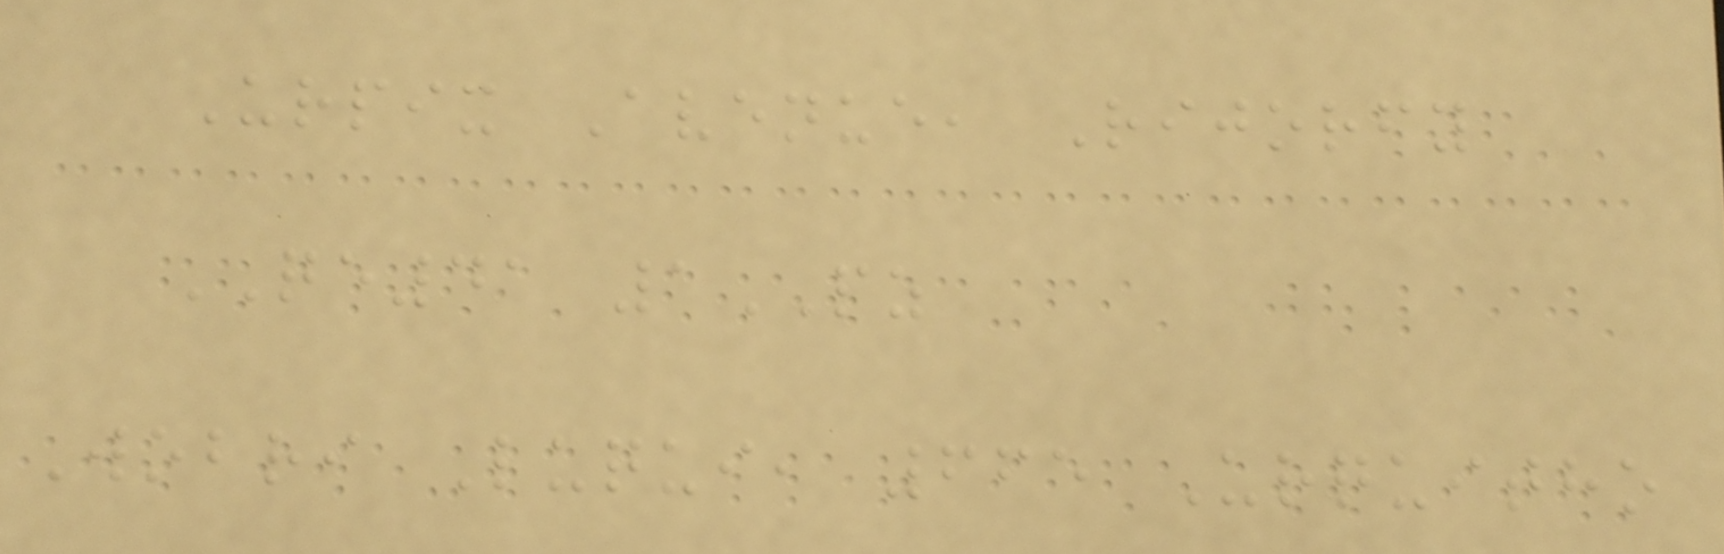Urpix Avenue, Rijorfy
QE41 1PZ
Wobri Luqui, 665 Urquitho
